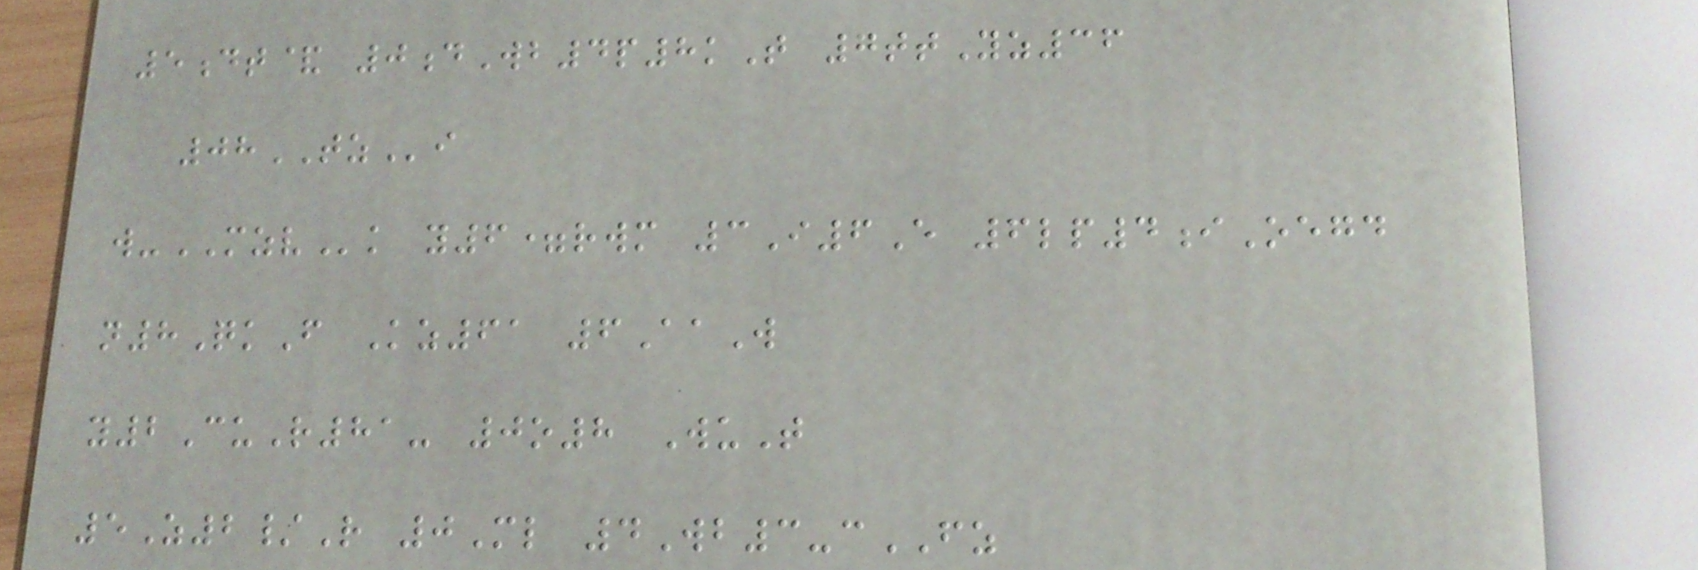5dt& 0dWb4p8kT 7ttYz36
08TZi
w-MZVk y6=rwm 3I6E 6lp4iOegd
n8QkF Kz61 6AaW
y2CuR81- 0o8 WuT
5Z2/R 0Ml 4Wb3-cFZ
